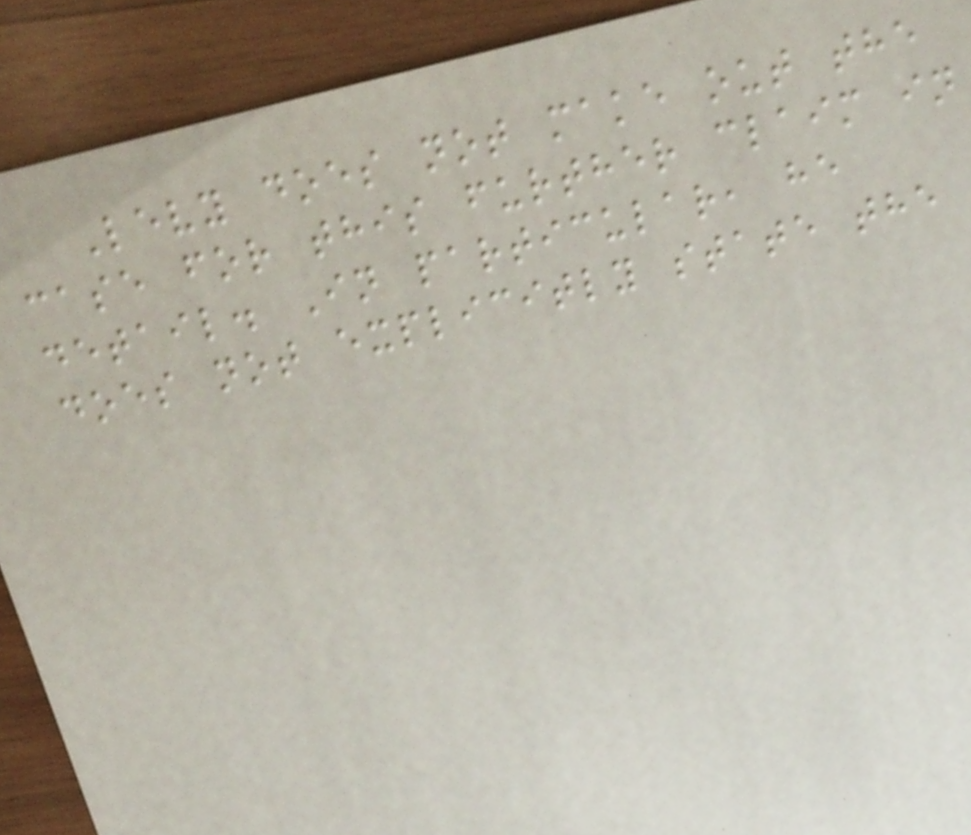Levy does not make out the
case for this further claim in
detail. In particular, he
does not explicitly state the
